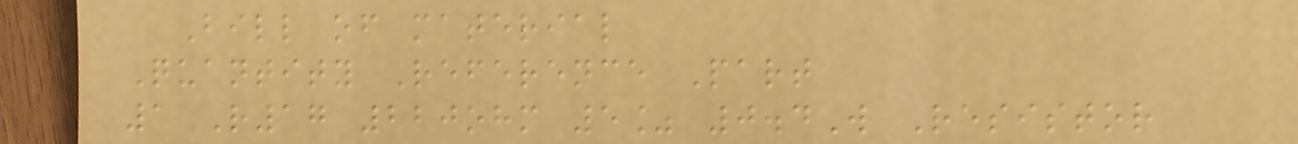Bill of material
Quantity Reference Part
1 R17 220ohm 5% 0.4W Resistor
